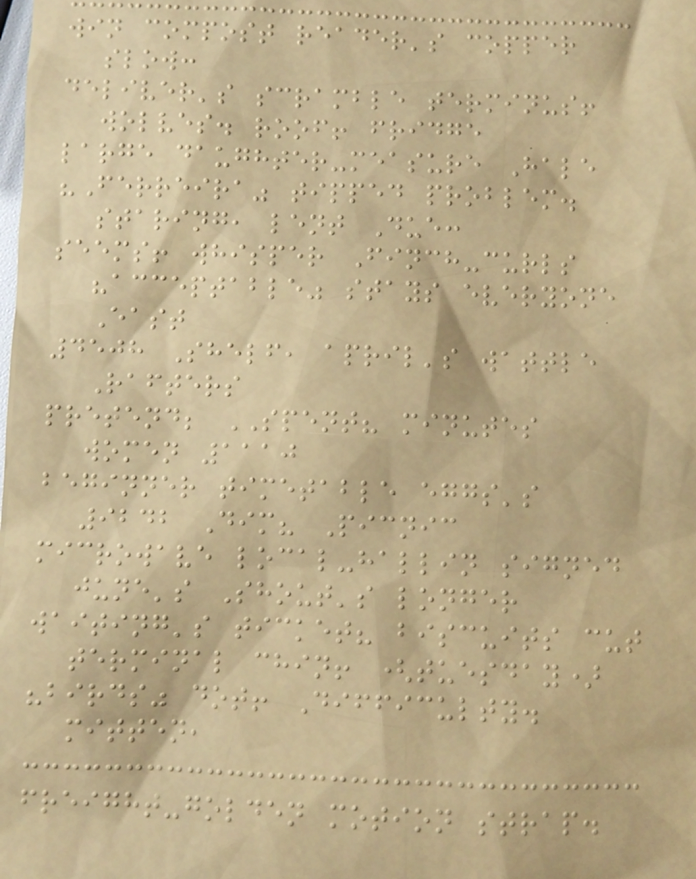win compost reader's copper
slow:
deliver's scramble terminus!
wolves. roof! fridge
large daughter-measure Hale
"Ferreira" tipped problem.
staring, lent Due:
seems! whisper Finch-curls
"acceptable" stays everyone
East
4508 Shelf, april's wattle
Rafters
pretend; SPENT? minutes
women 1110
beginner timetable eggs's
9242 Dim? Picnic
microwave local-hallin signed
june's Shout's longer
waiting's ticket? biscuits cut
terminal chin! (tuesday)
"birds" dot! Difficulty.
mitten,
freight-golden motion strap.
